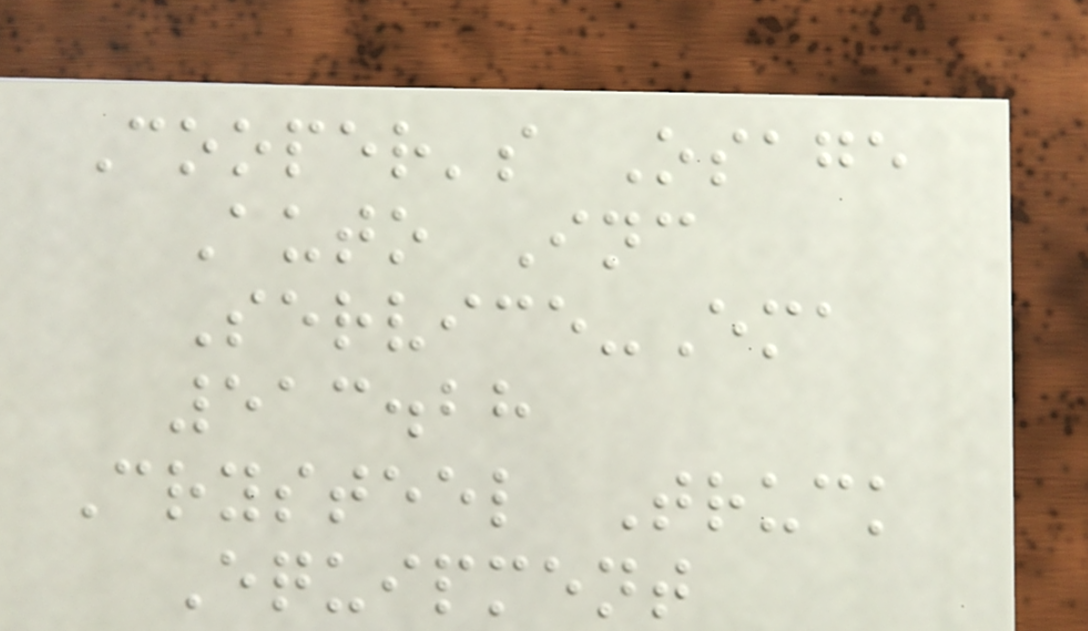Cooper's Osage
Auto Inc
Service-Ema
513.28
Crysteel Truck
Equipment
